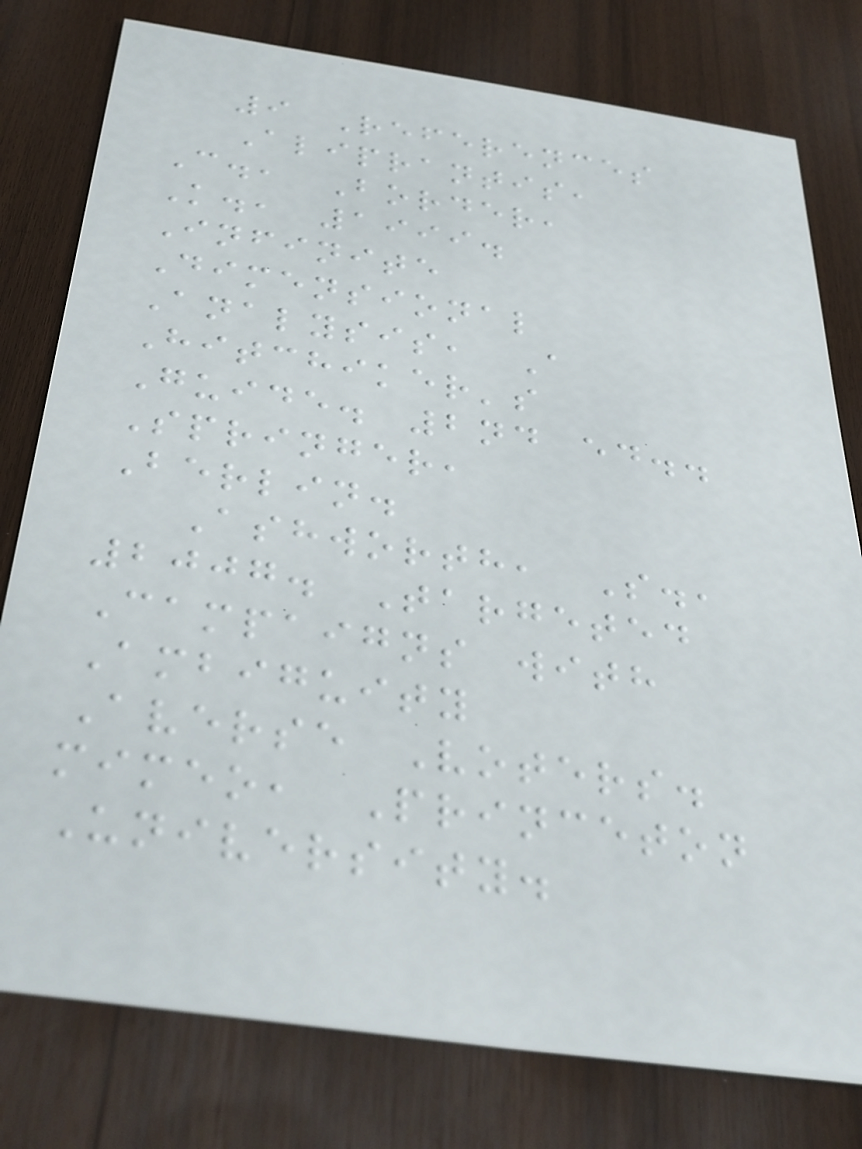9 References
Aliprantis,
C., Border,
K., 1999.
Infinite
Dimensional
Analysis, A
Hitchiker's
Guide. 2nd ed..
Springer,
Berlin.
Ashworth, S.,
2007. Targeted
Campaigns with
Ambiguity
Averse Voters.
mimeo, Princeton
University.
